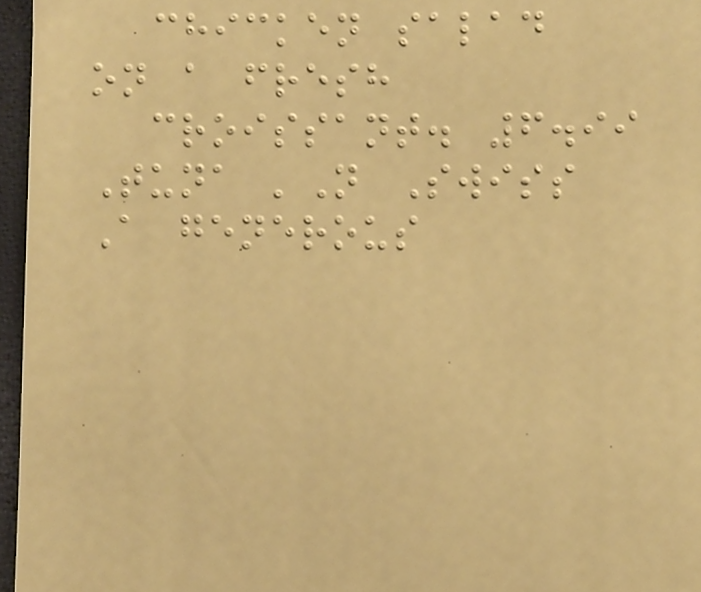chicken salad
on a fresh
croissant. 6.99
Tuna 'N Swiss
A generous
